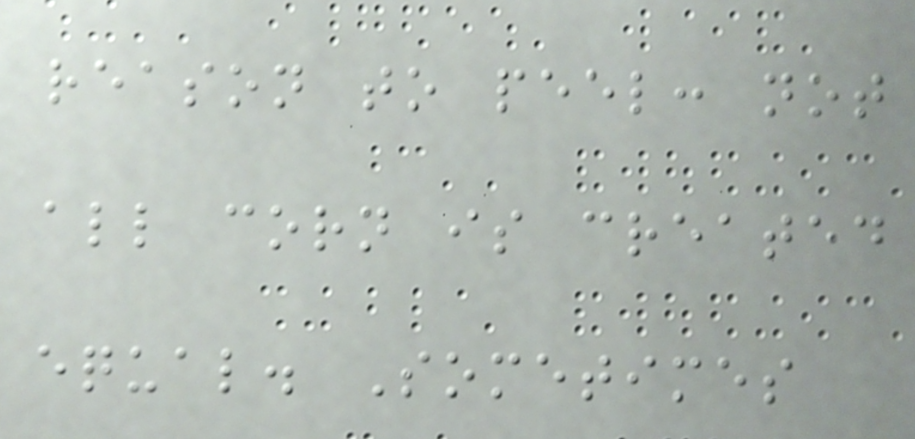reason to peel: not
all corn is created
equal. Sometimes
